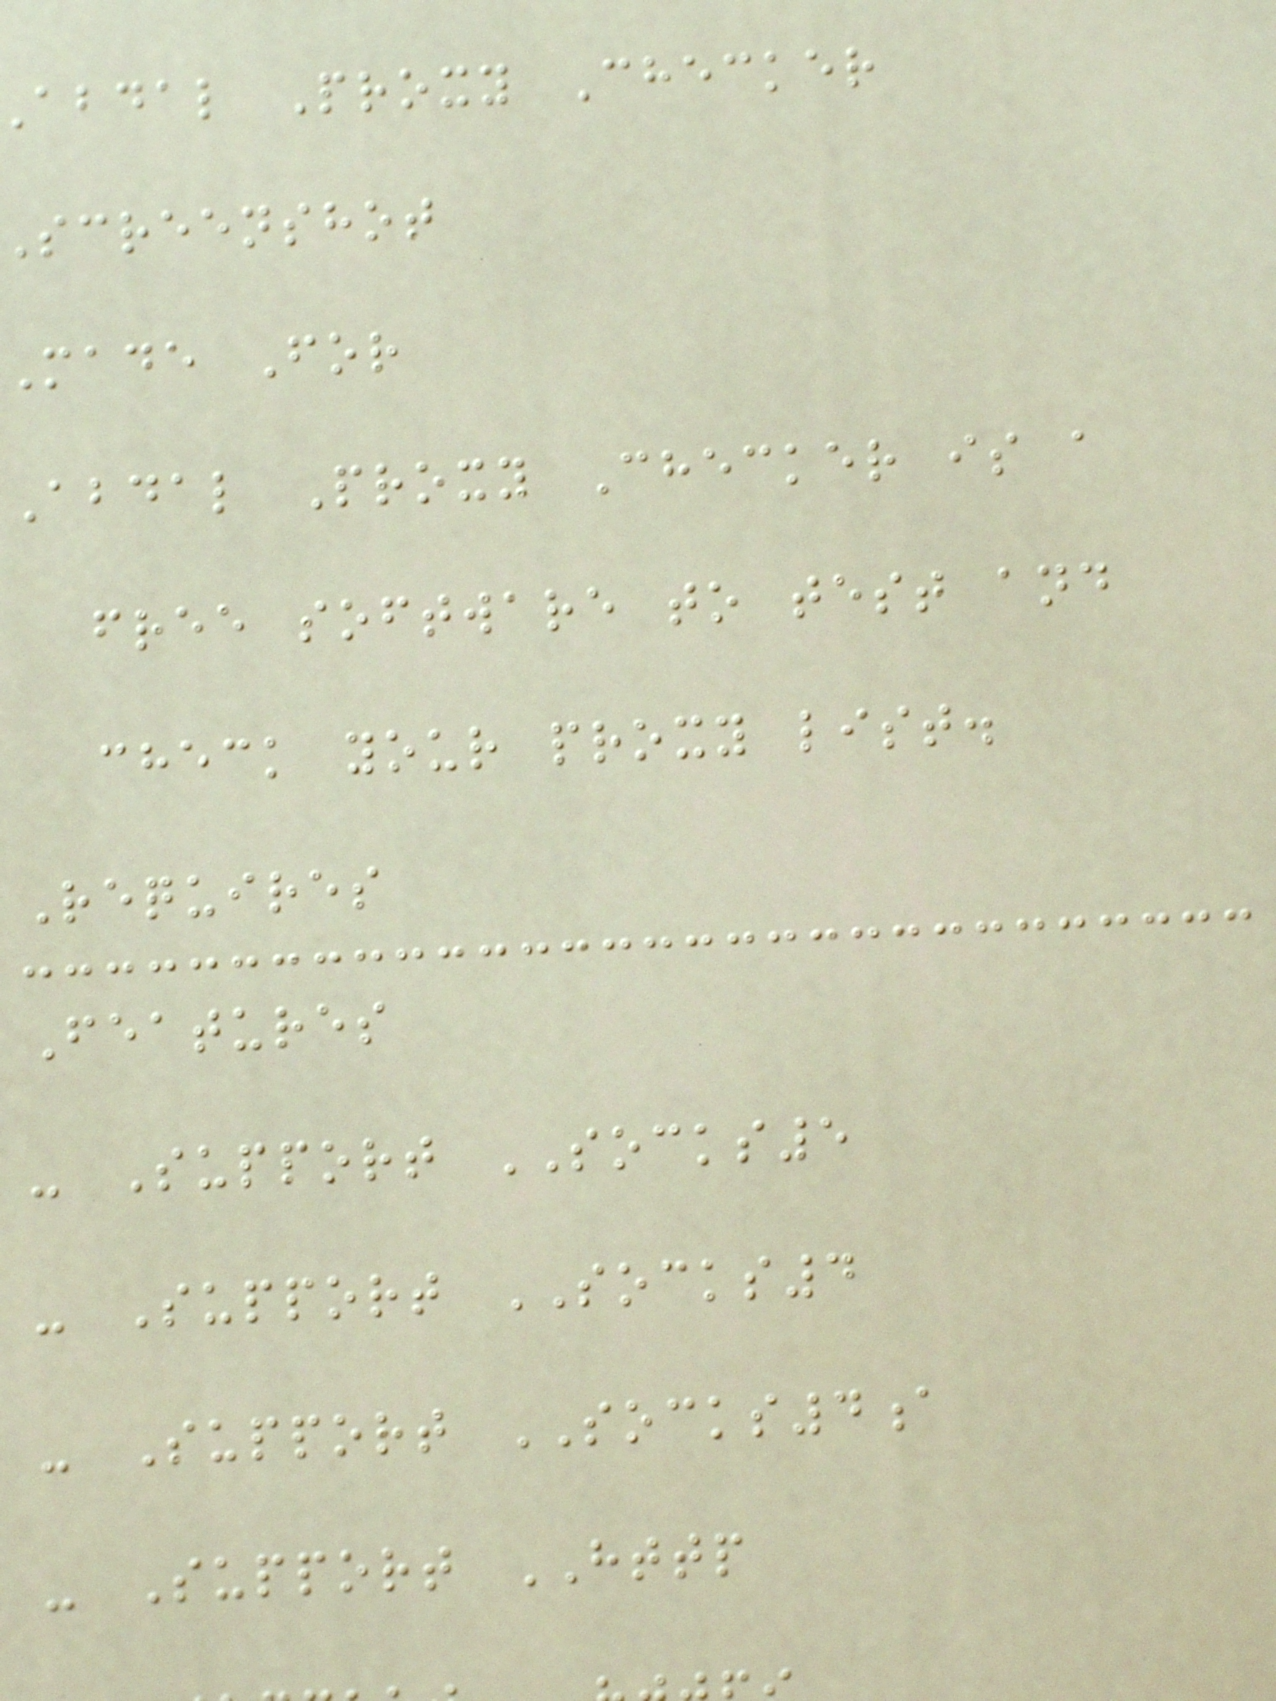abdal Proxy Checker
screenshot
Made For
Abdal Proxy Checker is a
free software to test and
check your proxy list.
Requires
Features
- Support SOCKS5
- Support SOCKS4
- Support SOCKS4a
- Support HTTP
